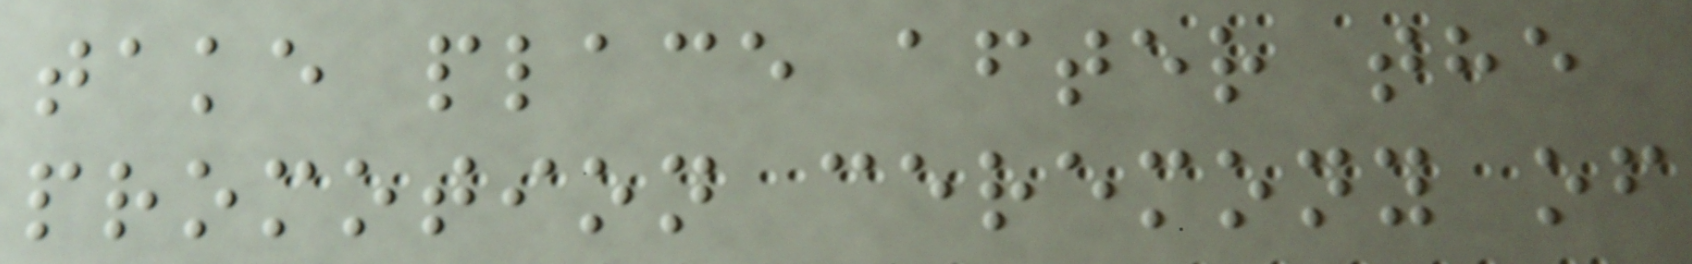take place after the
promotion ceremony of
